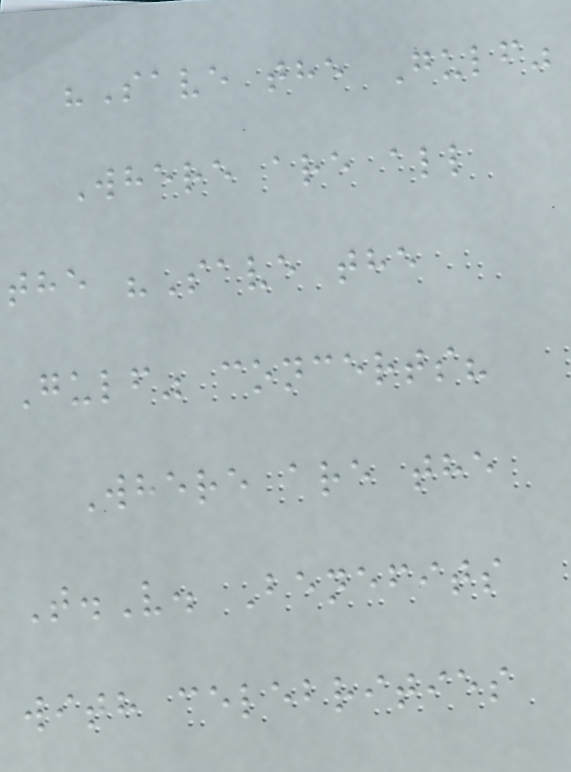"Save the Gulf"
Where are all
the "Save the
Gulf" concerts?
Where are the
T.V. Benefits
with celebrities
